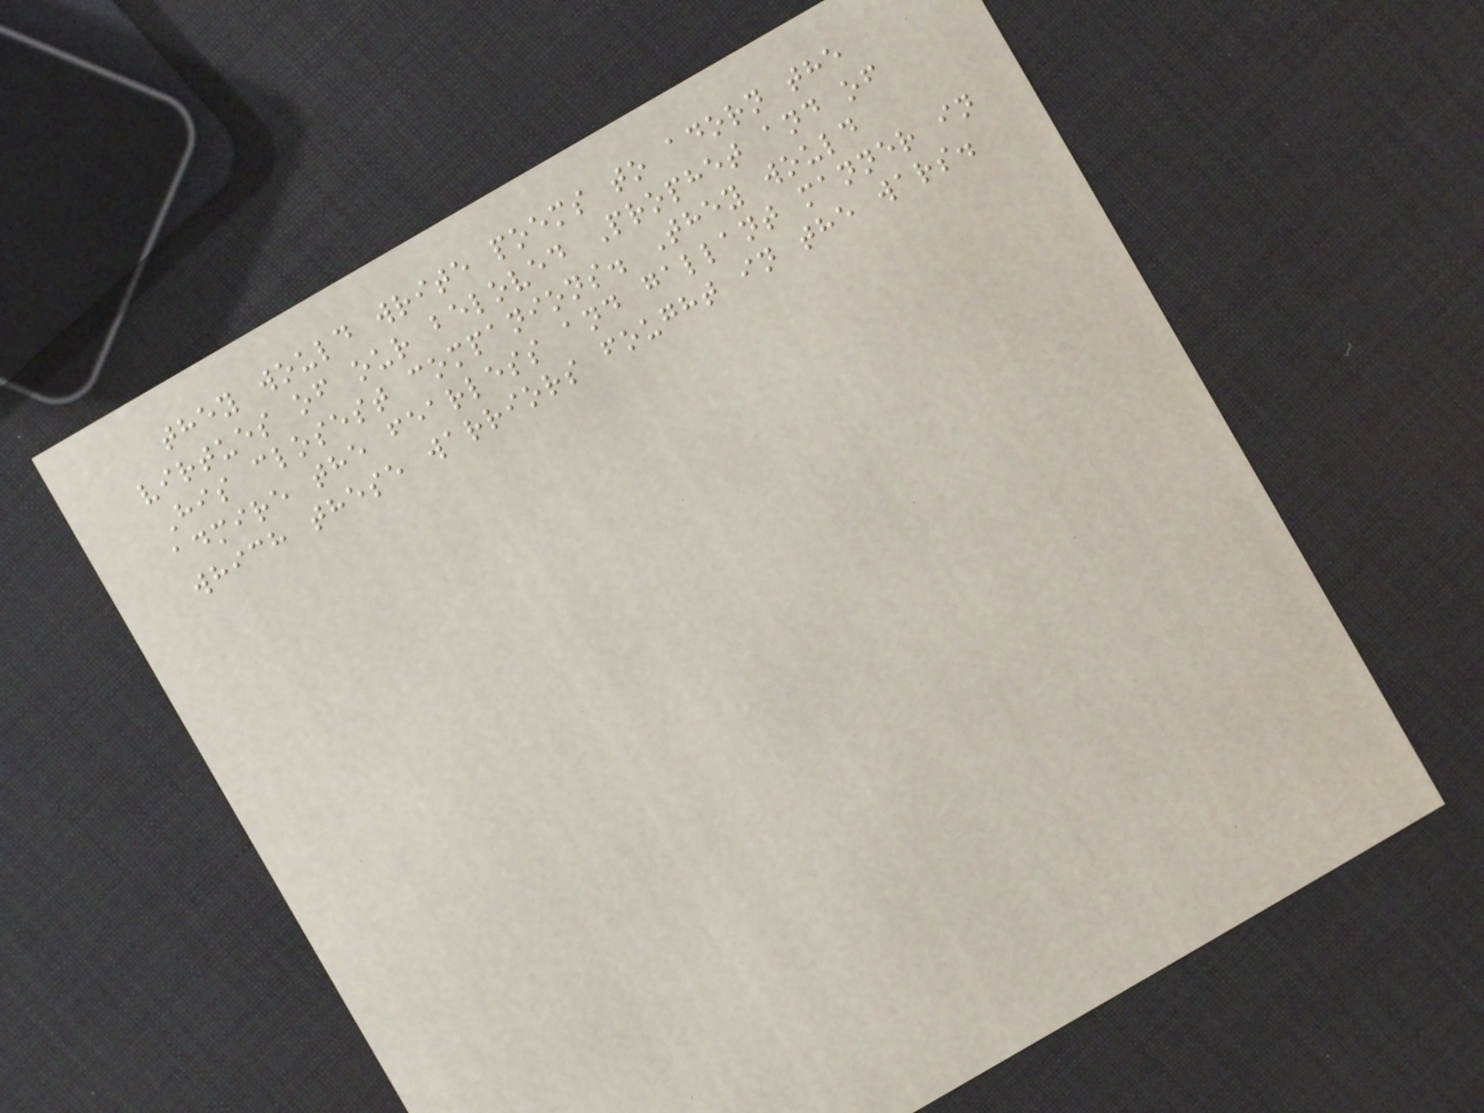they would write poems to adorn the
virtues of our beloved Prophet and of
His closest companions. They would
admire the fearless and gallant manner in
which these warriors fought in the wars.
